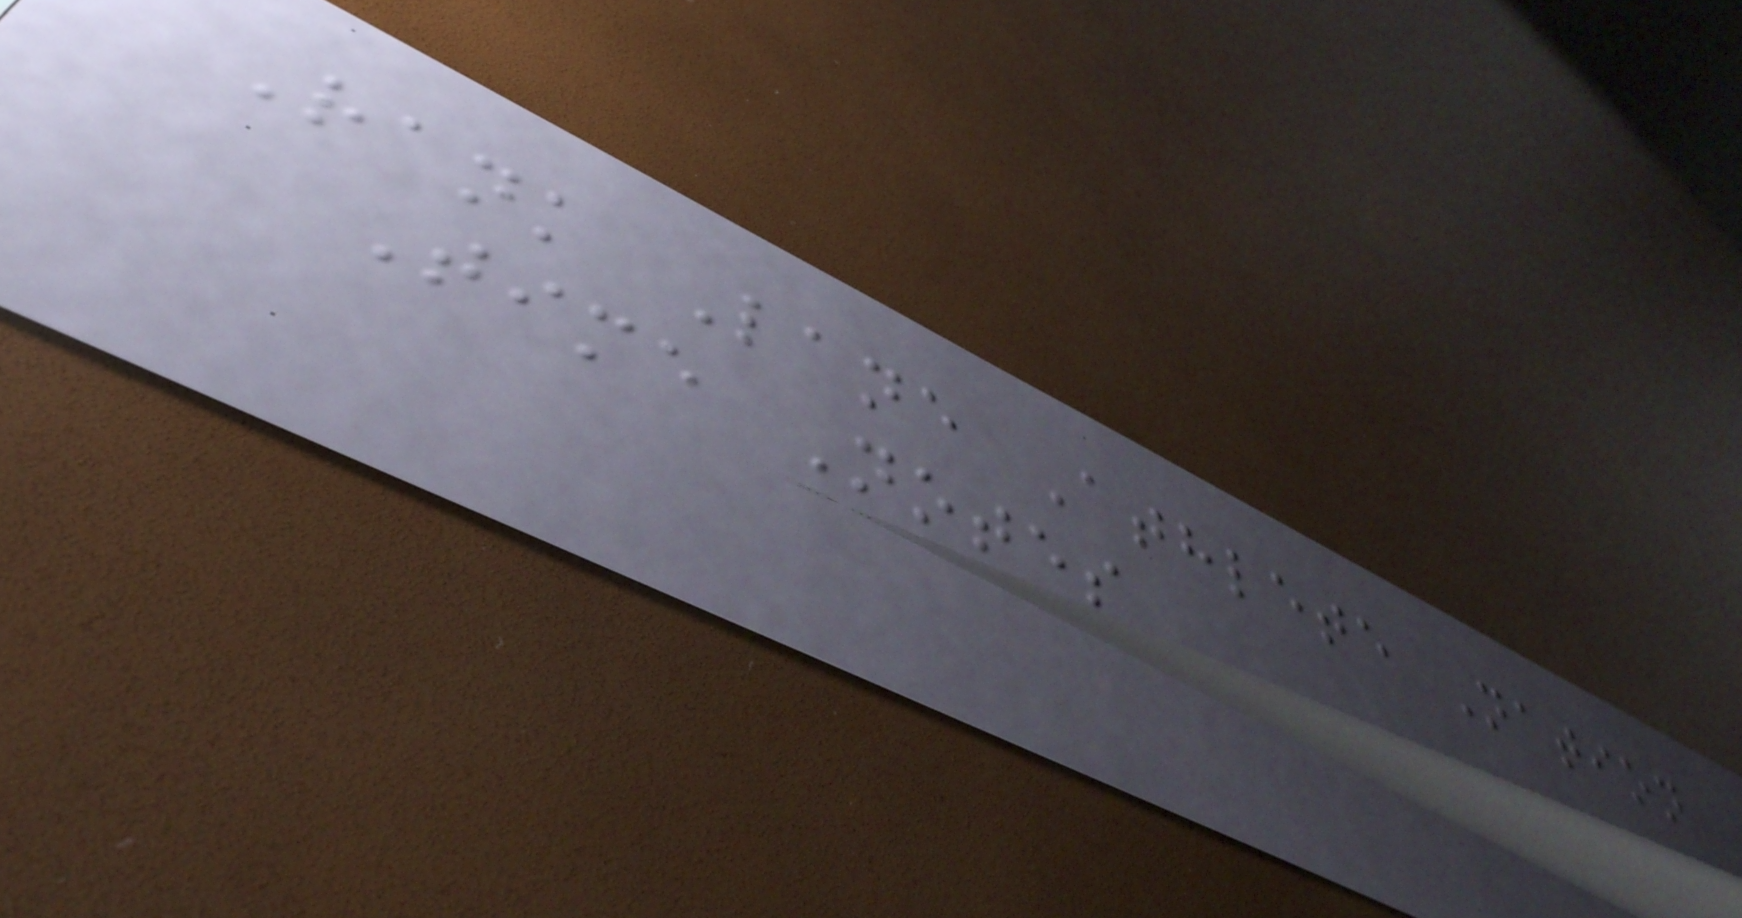Rank Lane Athlete Nation
Time Notes
